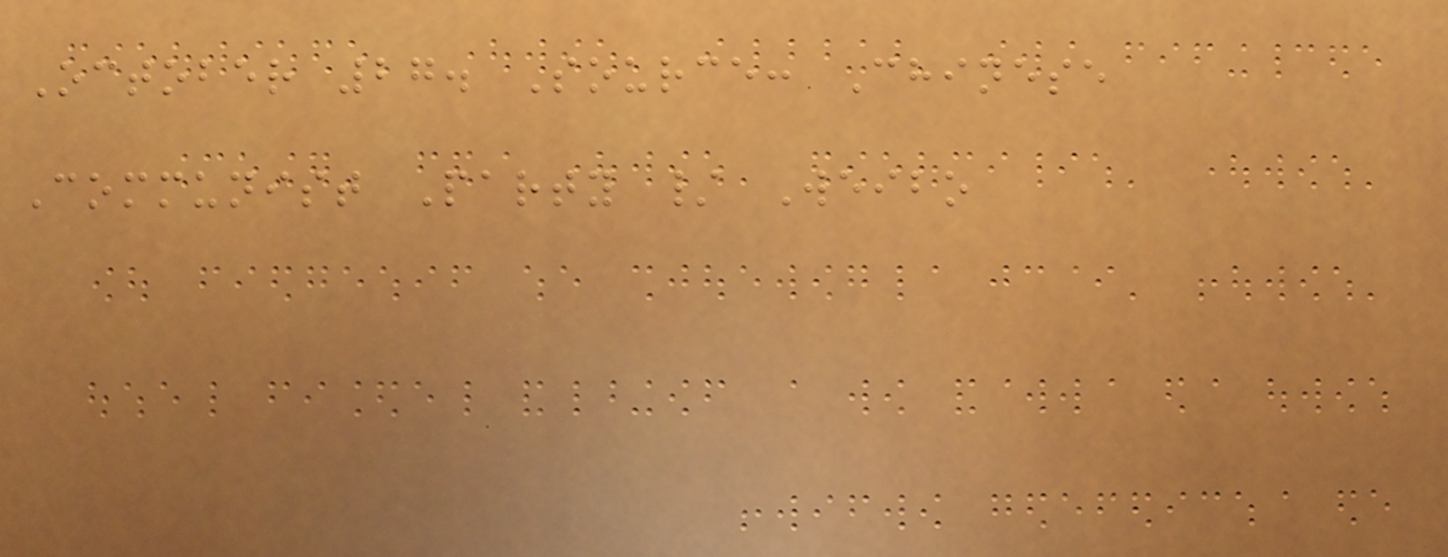October 27. Source: Chinese
Communist Party / Weibo
